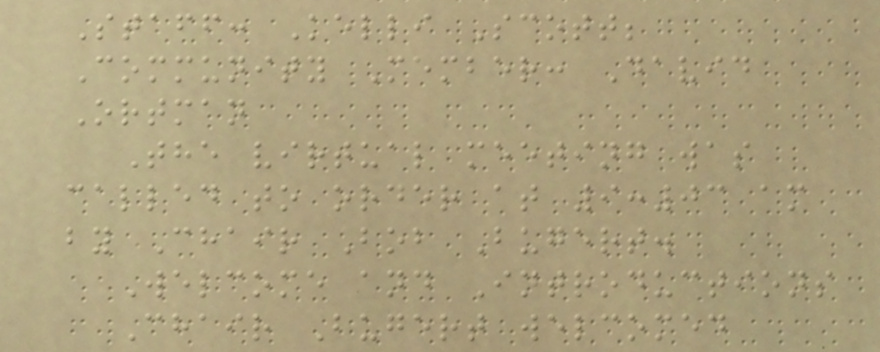Staff: Kelli Scott;
Community Member: David
Ortman
The virtual meeting was
called to order at 9:03 am
by Chair Bob Bugert.
Welcome and Introductions
Chair Bugert welcomed
